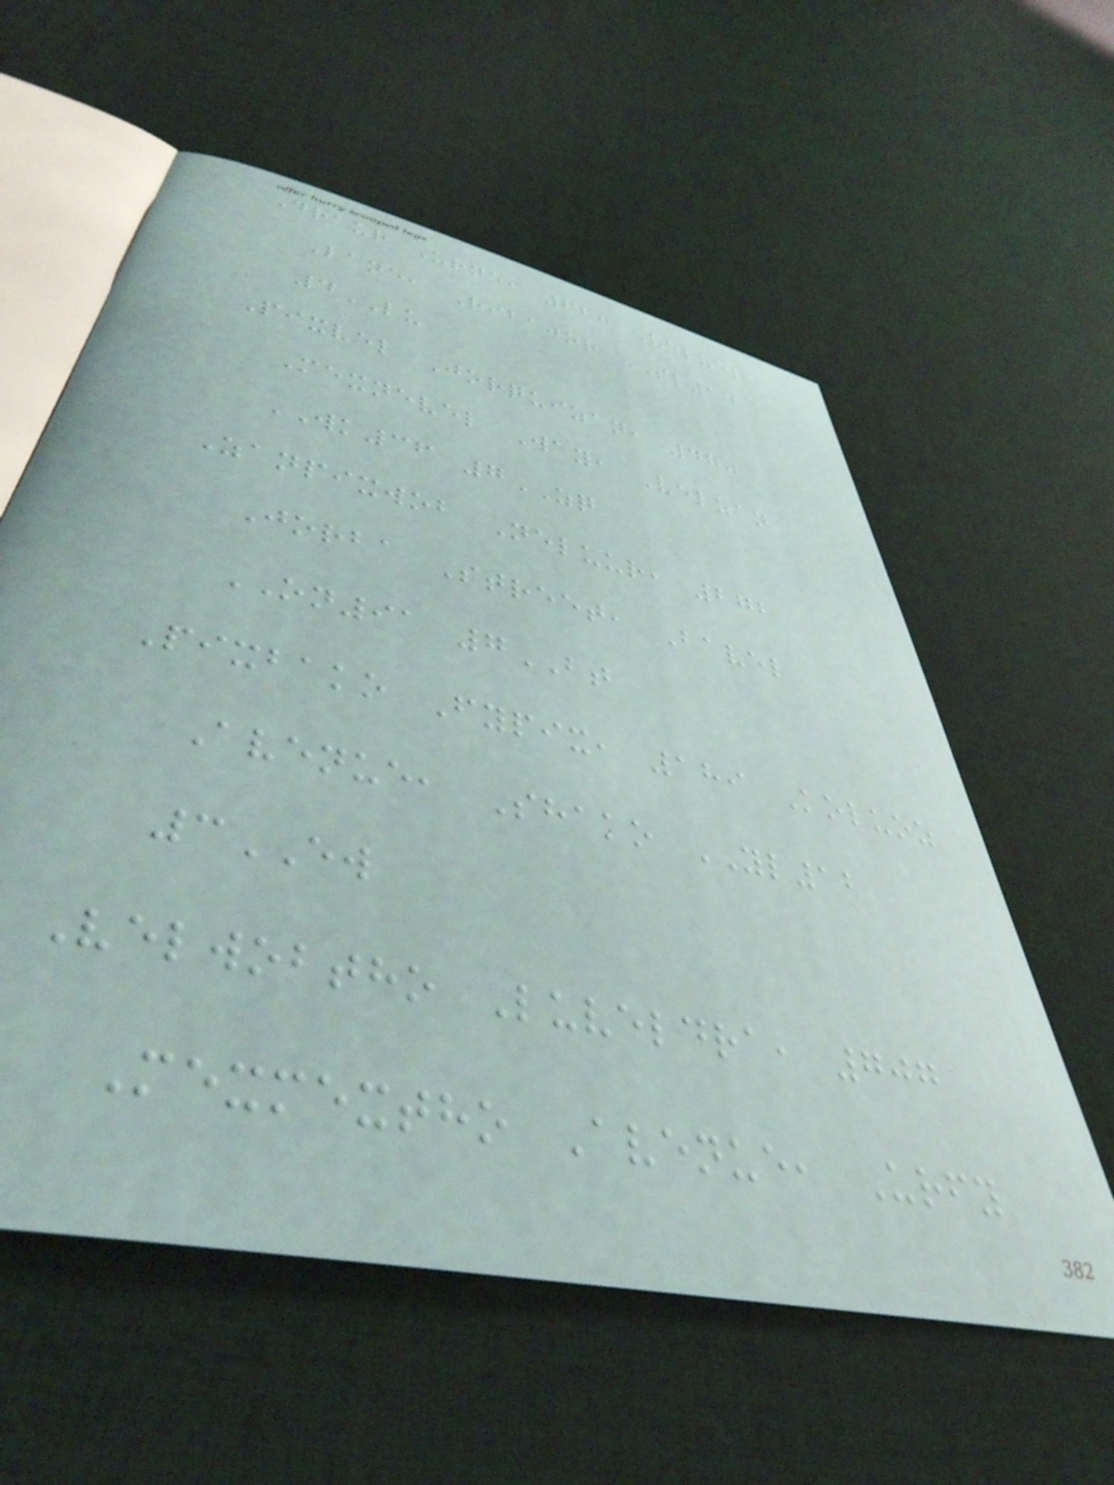Draur Urne, 628 Velvel
Lane, Ribajor PL14
4LU
Pixvel Jorquizan, 470
Mexnevel Way, Velzan
WK36 7ZQ
Zanpixwob Neluur, 272
Jorba Street, Bavel
ON91 7BT
Pixbako Fypix, 189 Koluoz
Avenue, Shako YL12
3EW
Velwobtho Luveldra, 707
Mexmextho Avenue, Urfy
